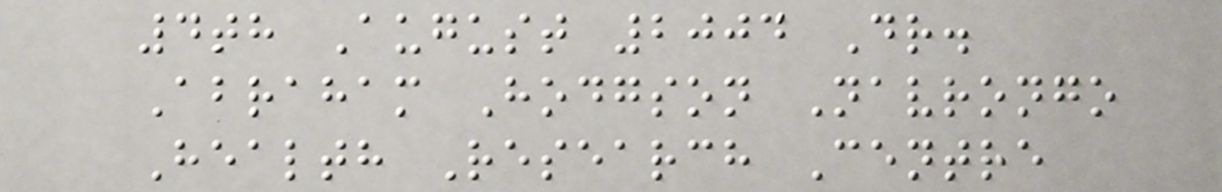4th August 2004 Dr.
Abraham Hodgson Navrongo
Health Research Centre
